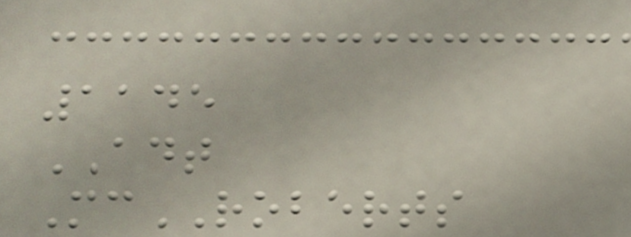1145
ADT
McROBERTS
